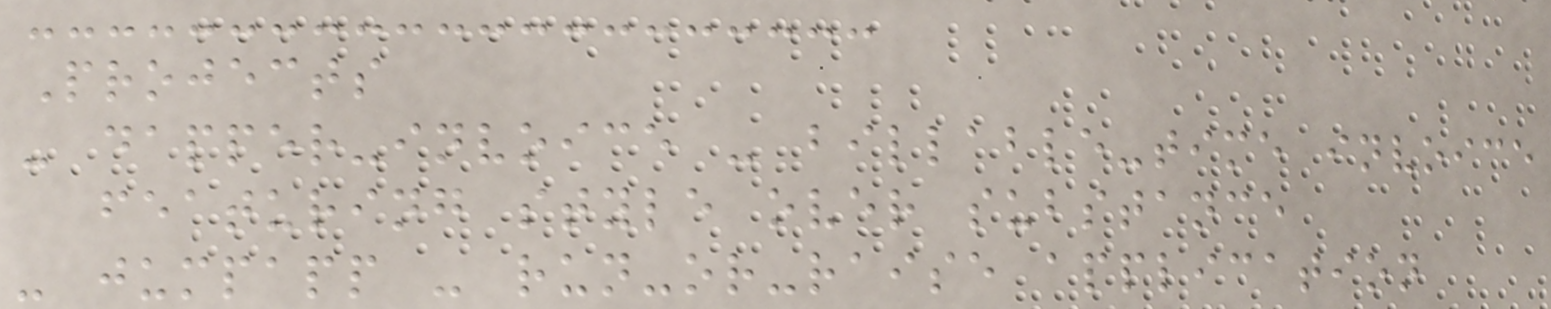Projects
- dapper-invoice - billable-time invoice
featuring style over substance
- jumpapp - run-or-raise application
